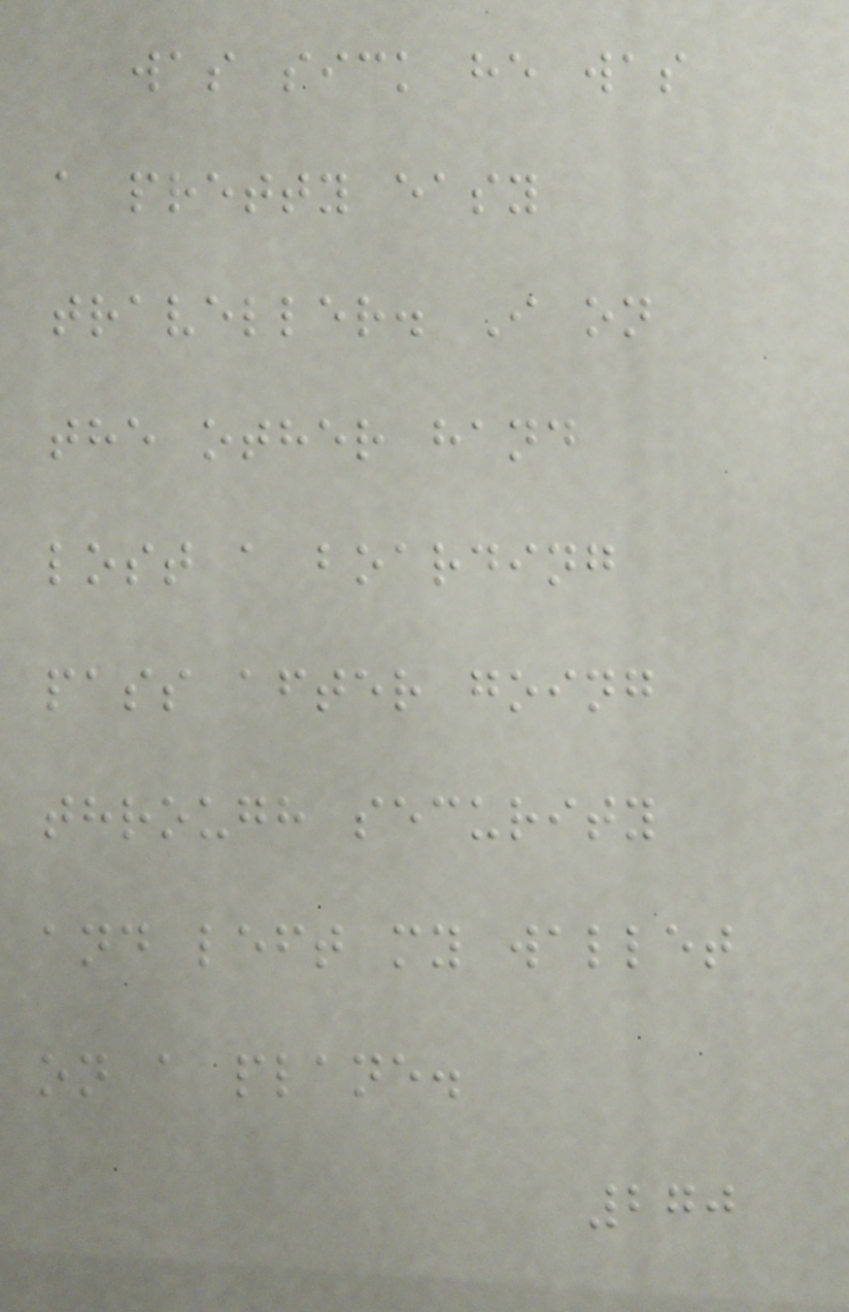was sick he was
a pretty easy
traveller. I on
the other hand
lost a boarding
pass after going
through security
and left my wallet
on a plane.
270
